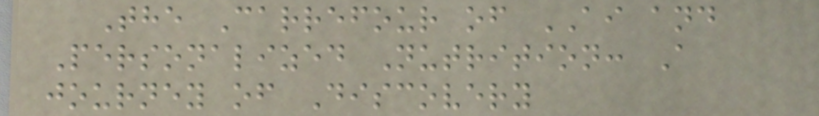The Carrefour of AI and
Personalized Nutrition: A
journey of Discovery
